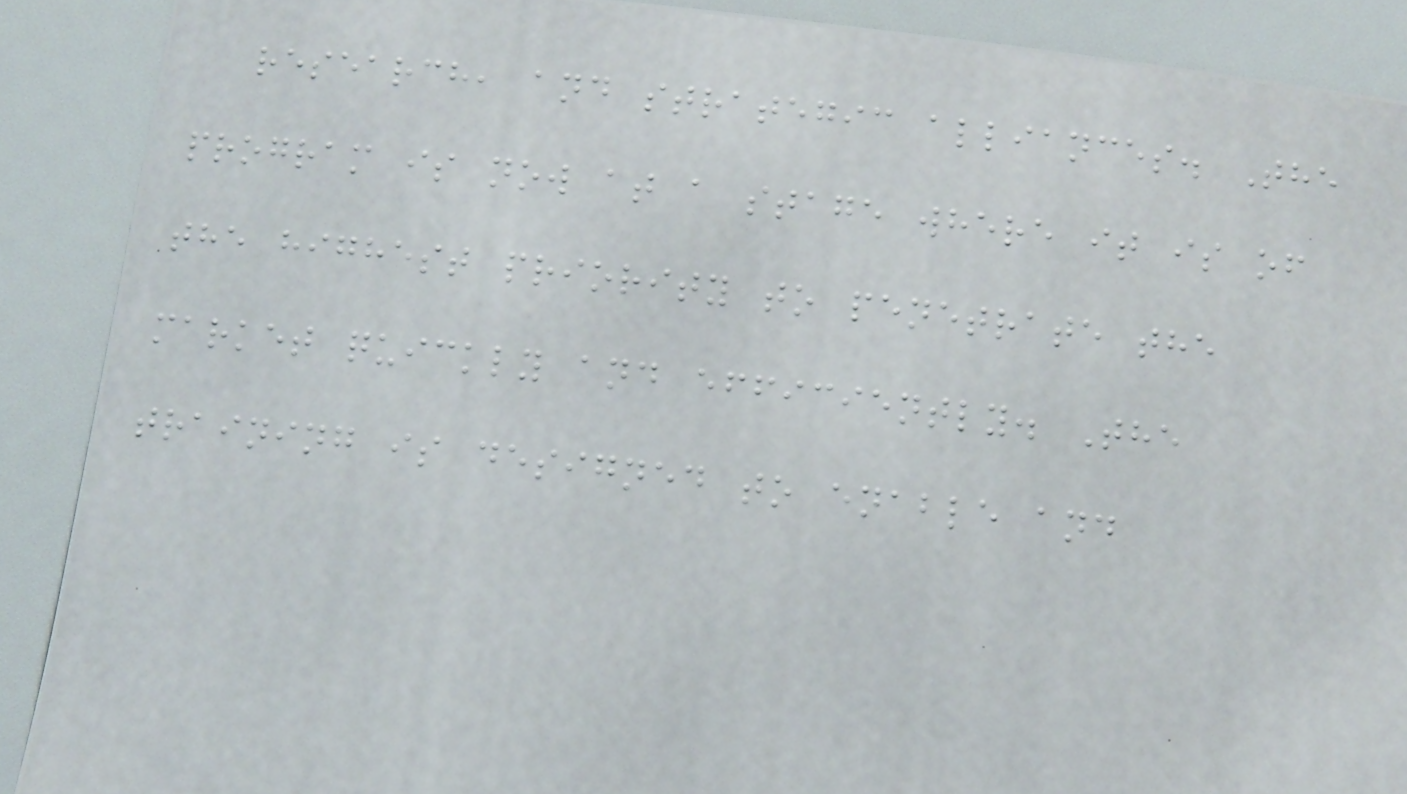research, and strategic alliances. The
program is now at a stage where it is of
the highest priority to penetrate the
market quickly and efficiently. The
training is designed to enable and
